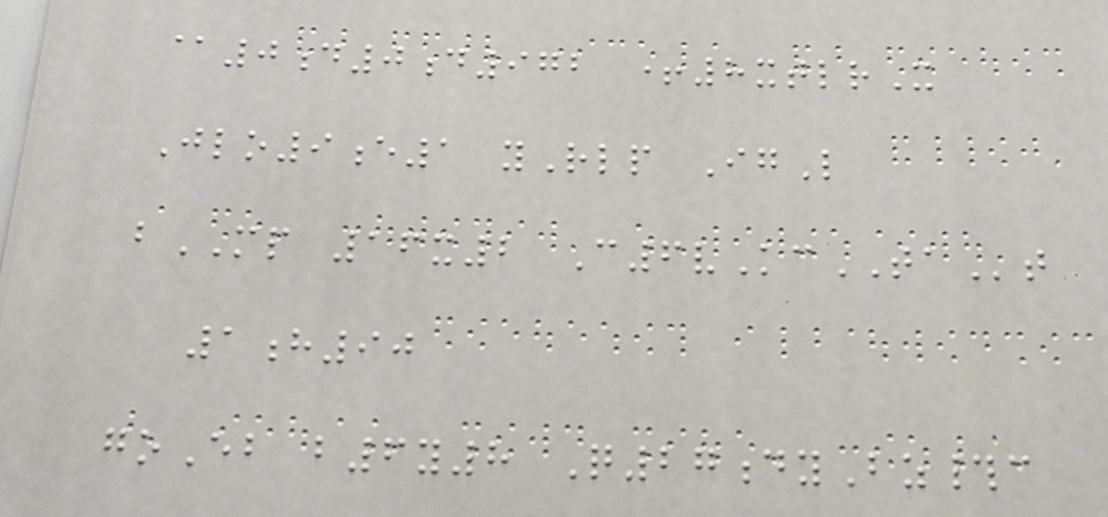@0d0d972 +8xtlrX
Jlo9e1 yRlp IgL
bMP 16x2 C6vKcTAt
1h90
goEb b6y8 Q27dyBz#c
